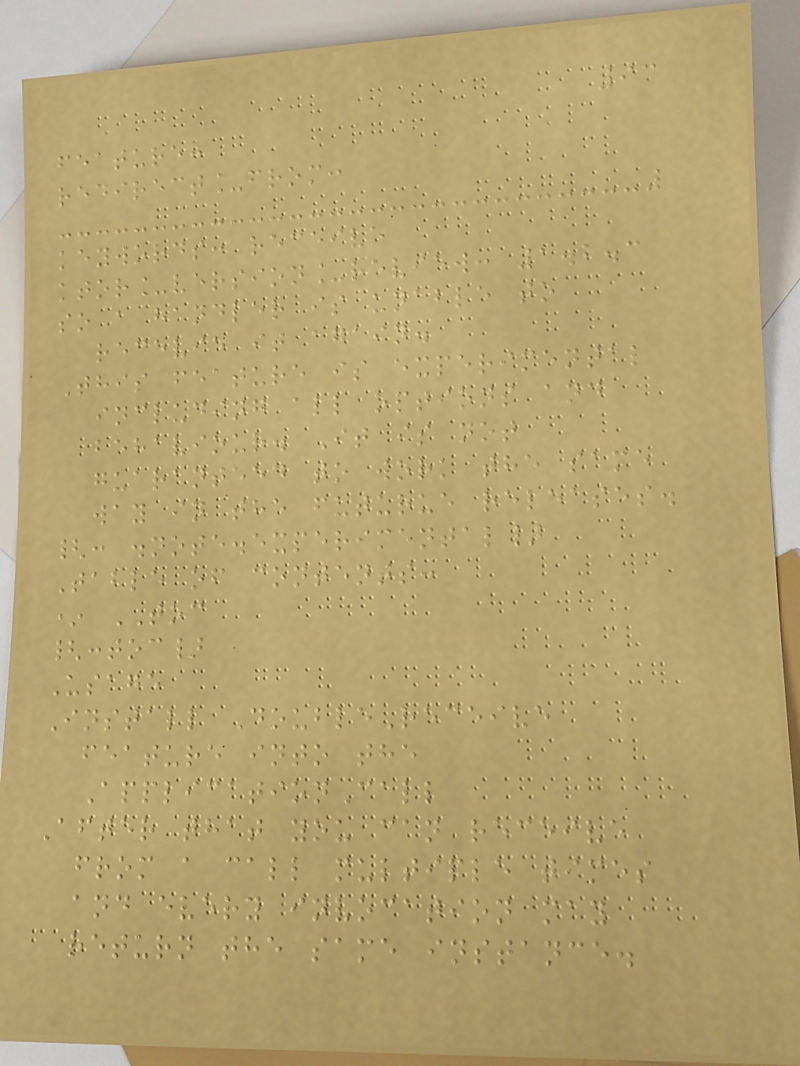93
feature:
redirect_from:
keywords: receive
ktor_version_review: 1.2.3
so a handler is unable to
recevie it again.
This feature is experimental
including all options and
behaviour. It is not
guaranteed to work the same
way in the futurue releases.
{: .note.experimental}
Table of contents:
* TOC
{:toc}
Usage
Install DoubleReceive
feature into the
ApplicationCall
After that you can receive
from a call multiple times
and every invocation may
return the same instance.
